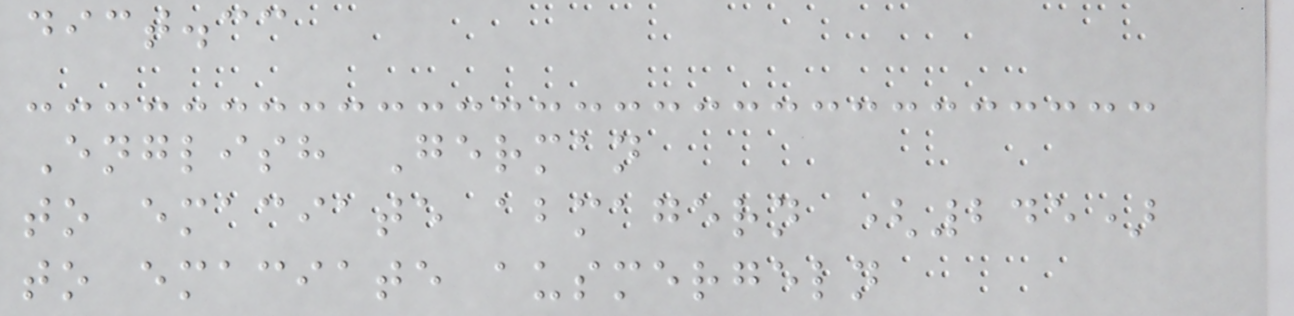dict.cc
English German
to emaciate abmagern (245)
to emaciate ausmergeln
